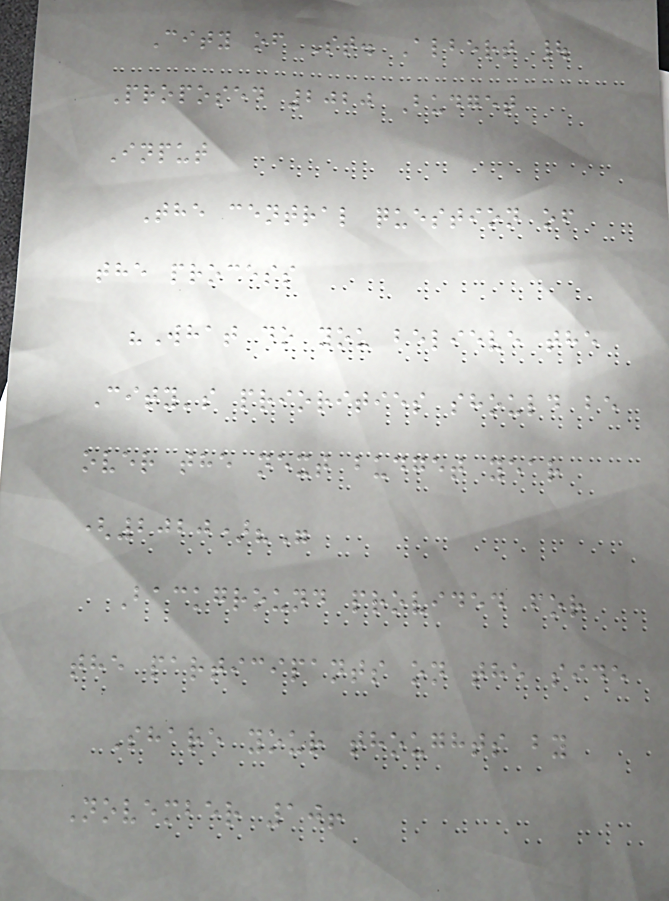City of St. Albert |
Proposed 2020 Budget
Input
The central question of
the process
"What do you believe the
City's priorities should be
over the next budget year
(2020)?"
Background provided for
the participants on the side
Share your thoughts by
November 10!
